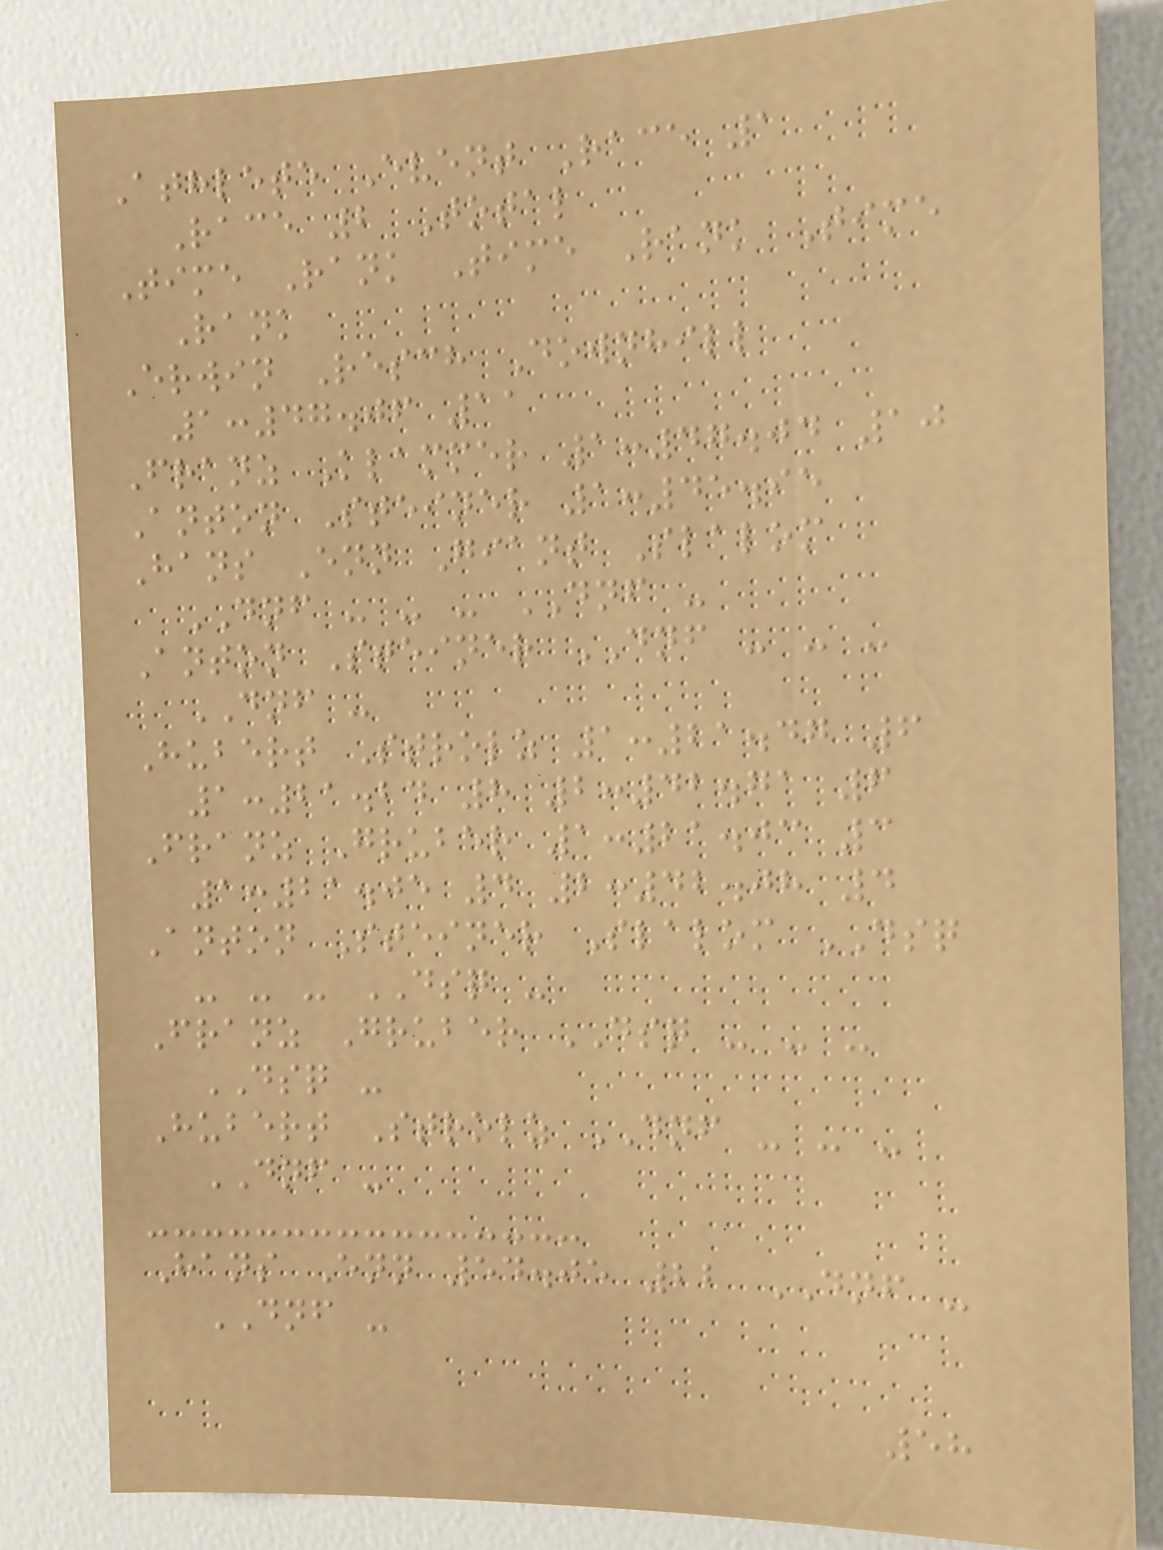Athlete Event Race 1
Race 2 Total
Time Rank Time Rank Time
Rank
Erwin Resch Downhill
1:47.06 11
Franz Klammer 1:47.04 10
Anton Steiner 1:45.95
Hans Enn Giant Slalom
DNF - - - DNF -
Anton Steiner DNF - - -
DNF -
Hubert Strolz 1:21.47 6
1:21.24 8 2:42.71 6
Franz Gruber 1:21.03 3
1:21.05 4 2:42.08 4
Anton Steiner Slalom DSQ
- - - DSQ -
Franz Gruber DSQ - - -
DSQ -
Hubert Strolz DNF - - -
DNF -
Hans Enn 54.05 22 DNF -
DNF -
58
